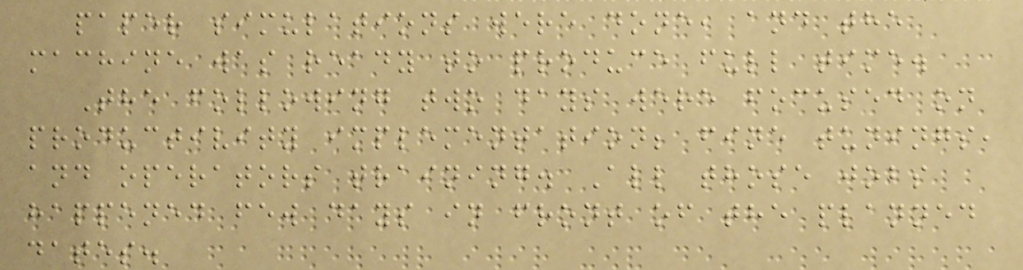paper simulations were done, and the
machine was ready to produce full time.
The following two days were focused on
productivity implementation; fine tunings,
and operators training. All those jobs
happened few days in front of the planned
dates.
